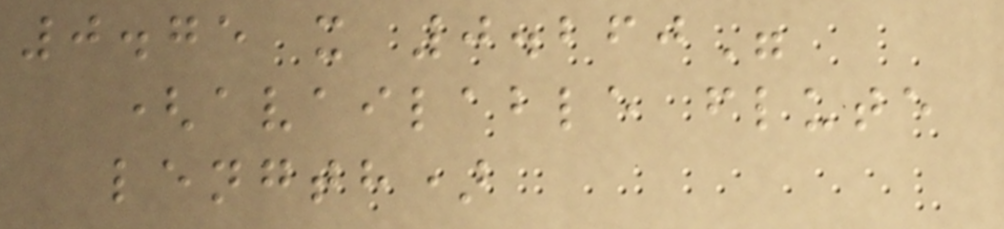0.75 x 0.260"
(available flute
length)
